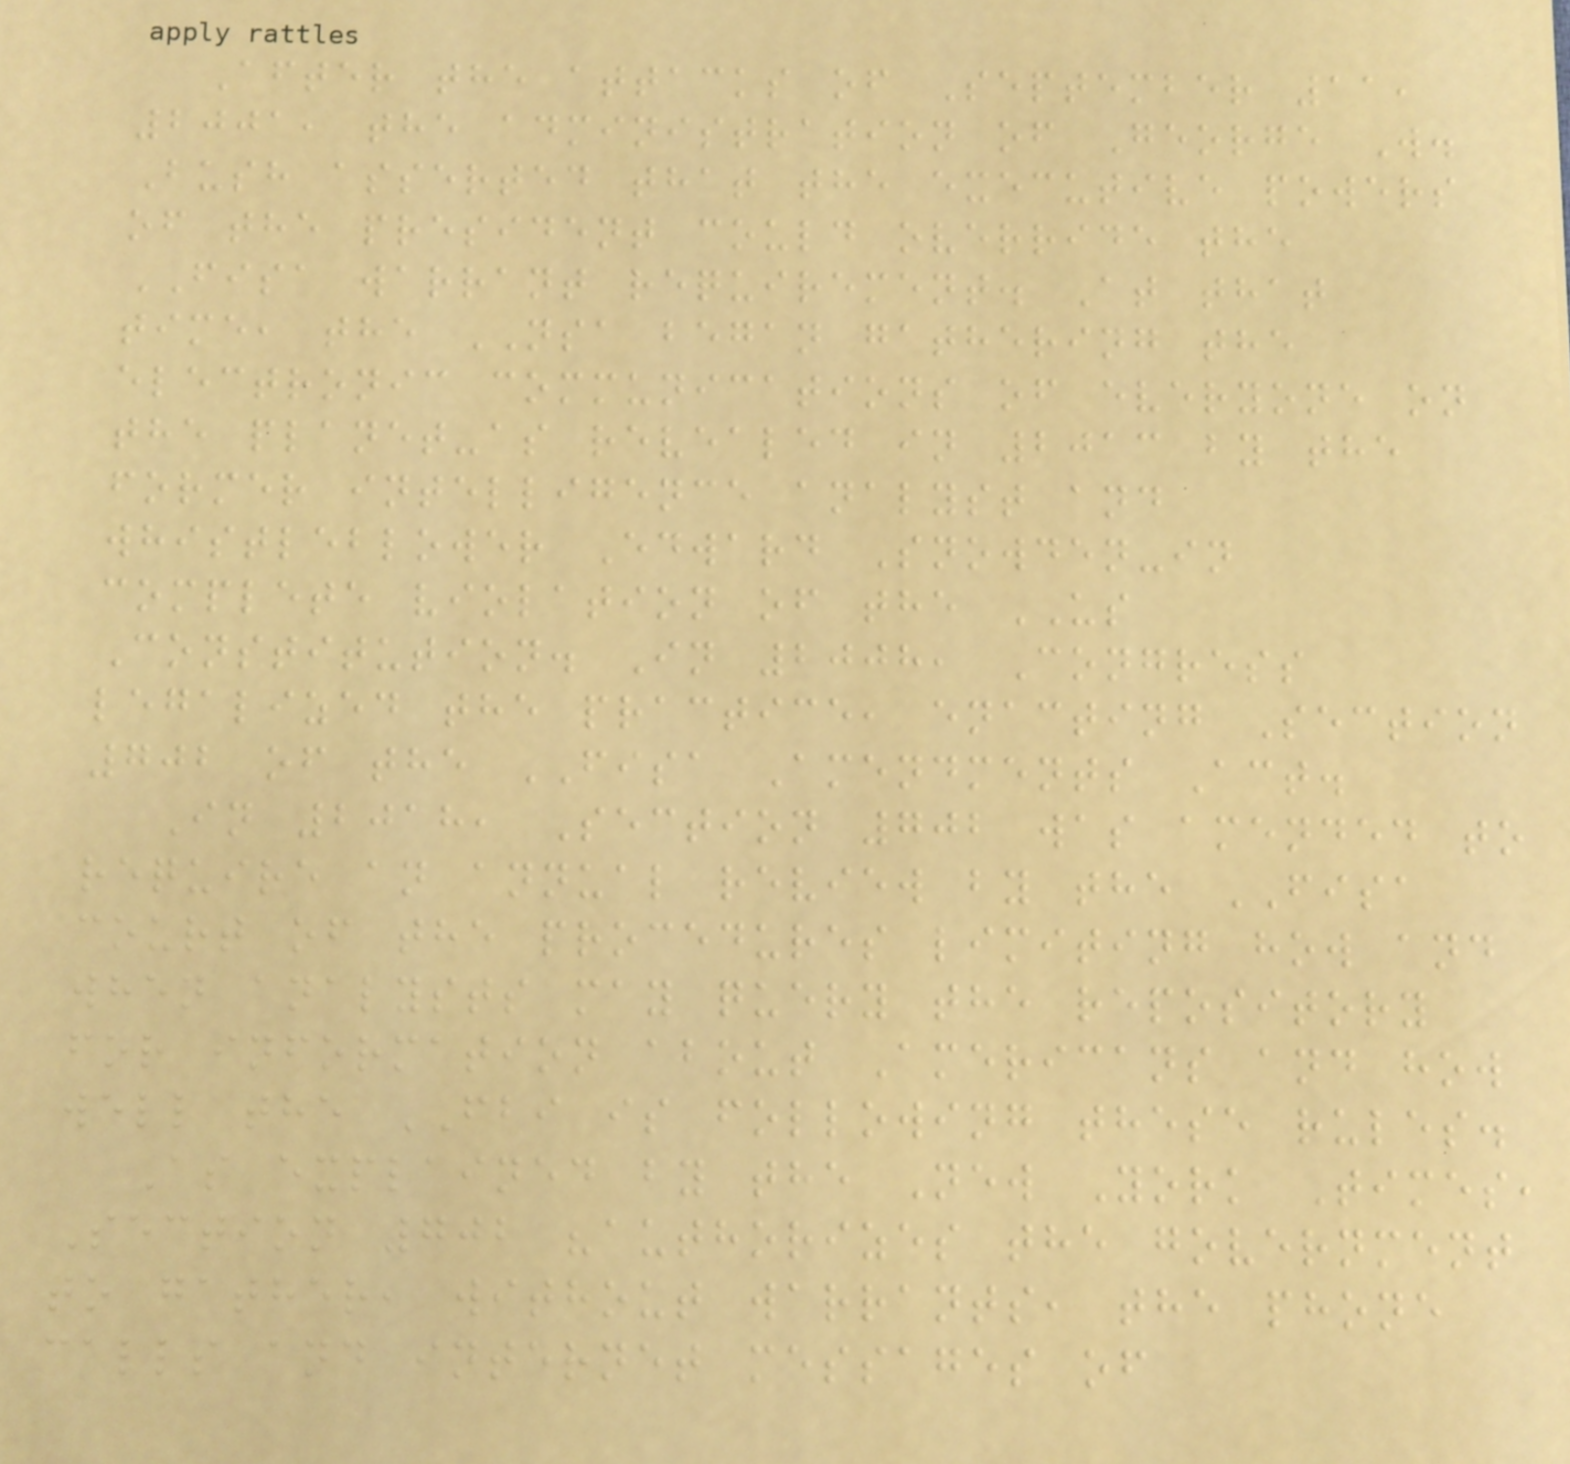After the attacks of September 11,
2001, the administration of George W.
Bush asserted that the executive powers
of the president could override the
FISA warrant requirement. At that
time, the NSA began gathering the
electronic communications of everyone on
the planet-as revealed in 2013 by the
former intelligence analyst and
whistleblower Edward Snowden-in
complete violation of the US
Constitution. In 2008, Congress
legalized the practice, enacting Section
702 of the FISA Amendments Act.
In 2018, Section 702 was amended to
require an annual review by the FISA
court of the procedures limiting how and
when analysts may query the repository
for information about Americans and how
well the FBI is following these rules.
As explained by the New York Times,
Section 702 "authorizes the government
to gather, without warrants, the phone
calls and internet messages of
